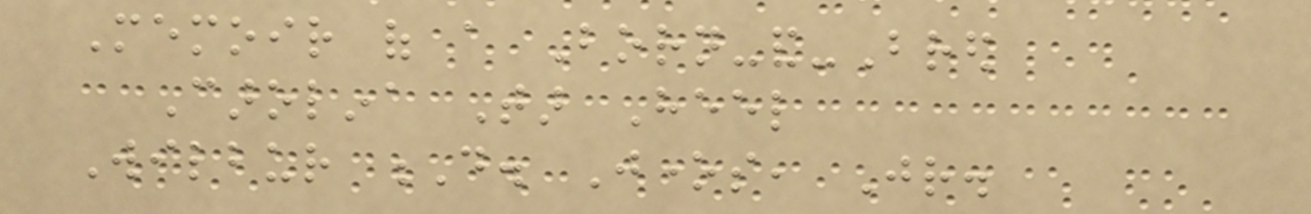Memoir of a Born-and-Bred
Carolina Tar Heel
Wilbur D. Jones, Jr.
